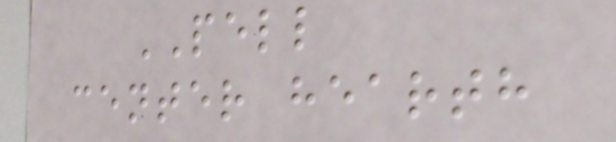PELL
center hearth
